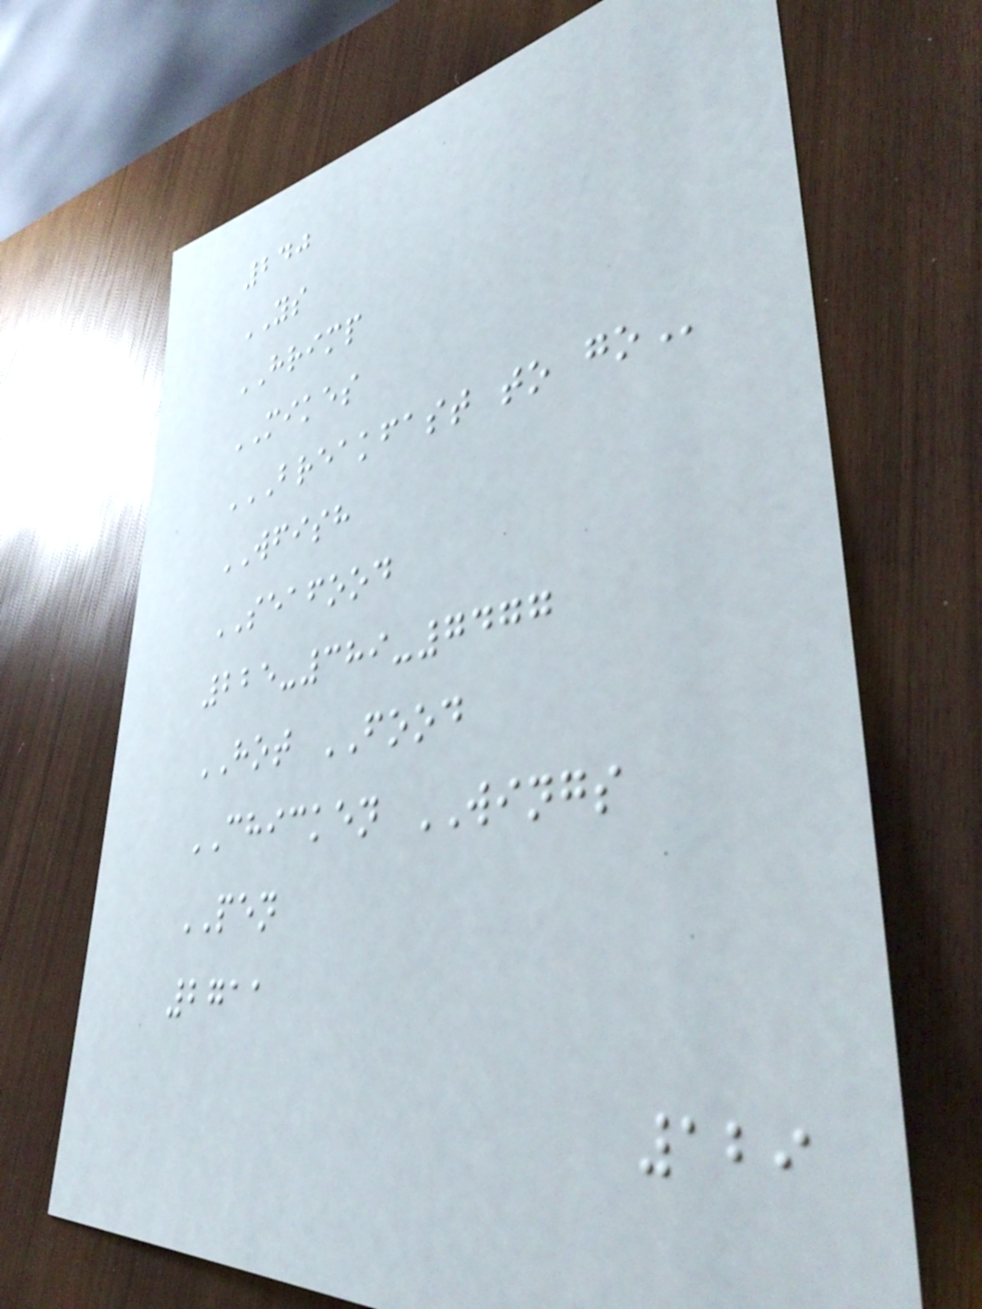240
YS
HRIMP
MIKES
BREAKFAST TO GO
WFISH
SEAFOOD
225-389-7477
HOT FOOD
CHICKEN WINGS
PEN
2711
129
